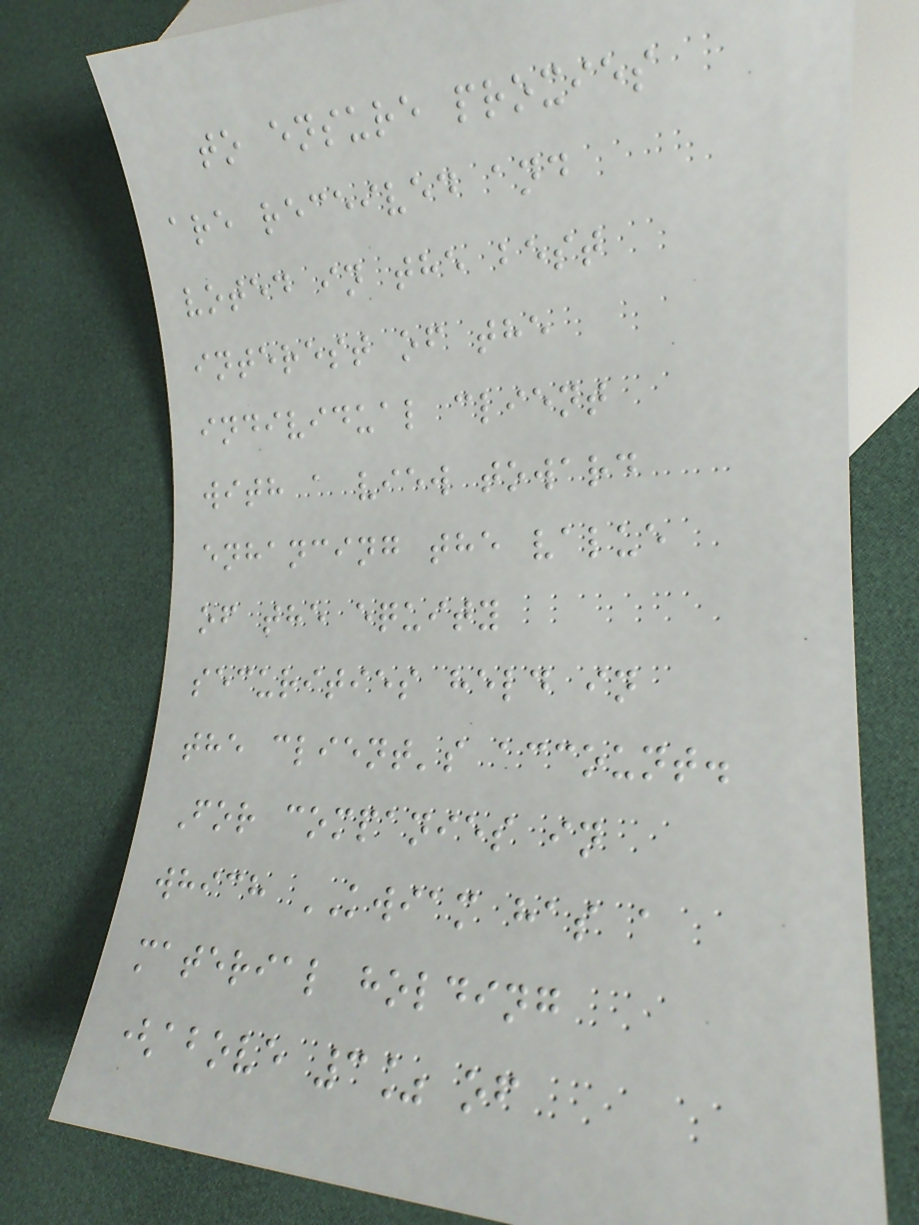to ensure proxies
are received and
voted in the best
interest of the
individual client
with a view toward
enhancing the value
of the equity
securities held in
the client's account.
For companies in
which KWIAM has a
material holding
(above 3% of
